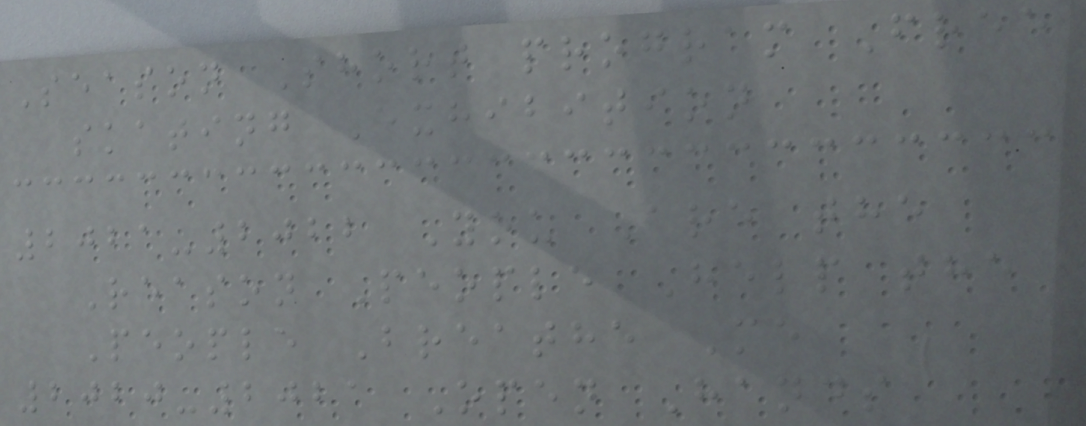Season Short program Free
skating Exhibition
2021-2022 You Are the
Reason People Help the
People Breathe Me
2020-2021 Open Hands
